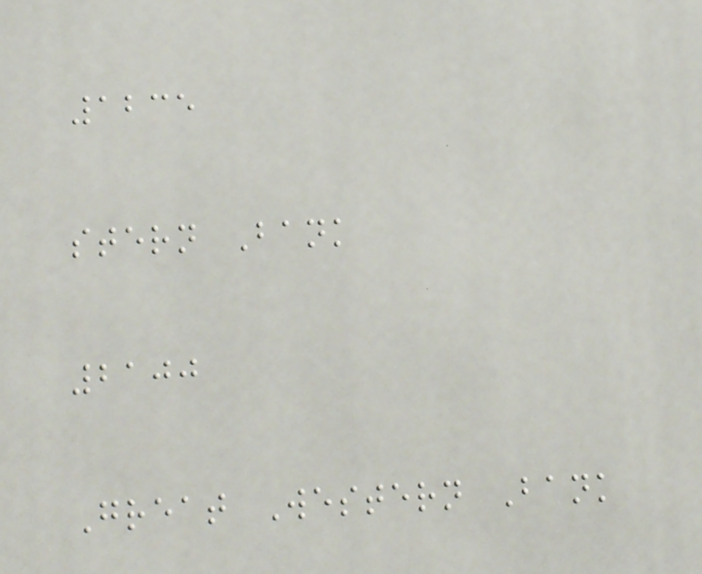1235
stern Bank
2100
Great Western Bank
